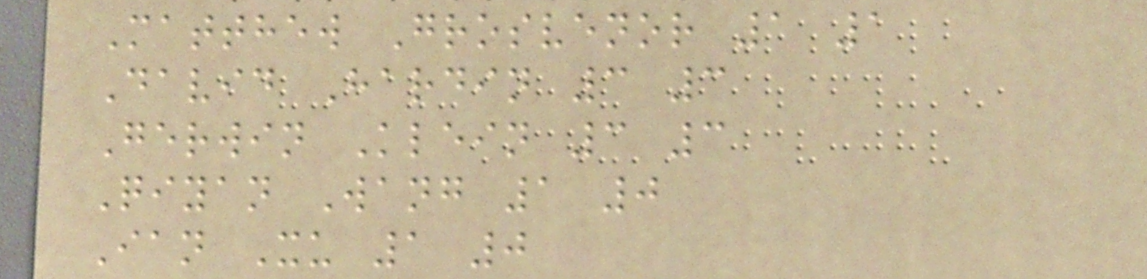Matthew Grosvenor 1 1
David Hardin 3 3
Gerwin Klein 3 3
Qiyan Wang 1 0
Ian Xu 1 0
